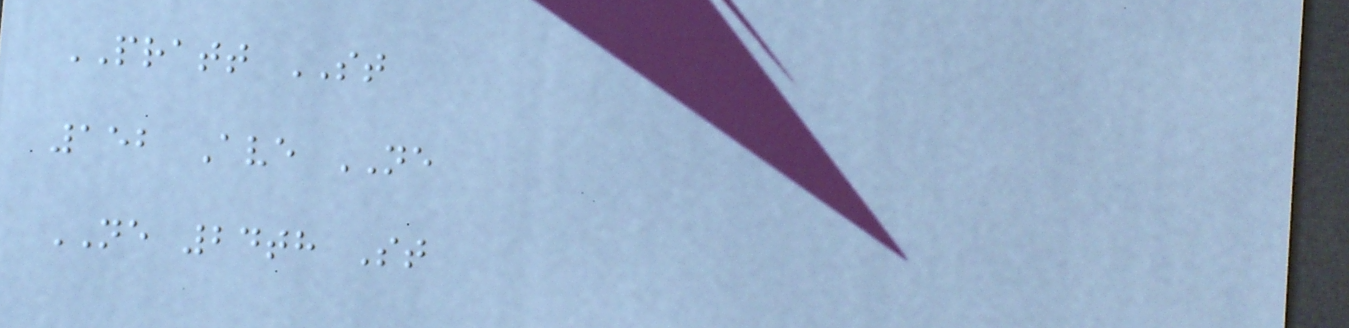PRATT ST
152 Ave NE
NE 24th St
